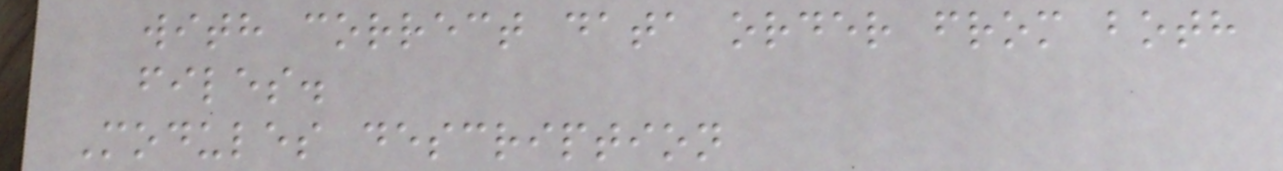with correct data order from both
files.
Modules description
